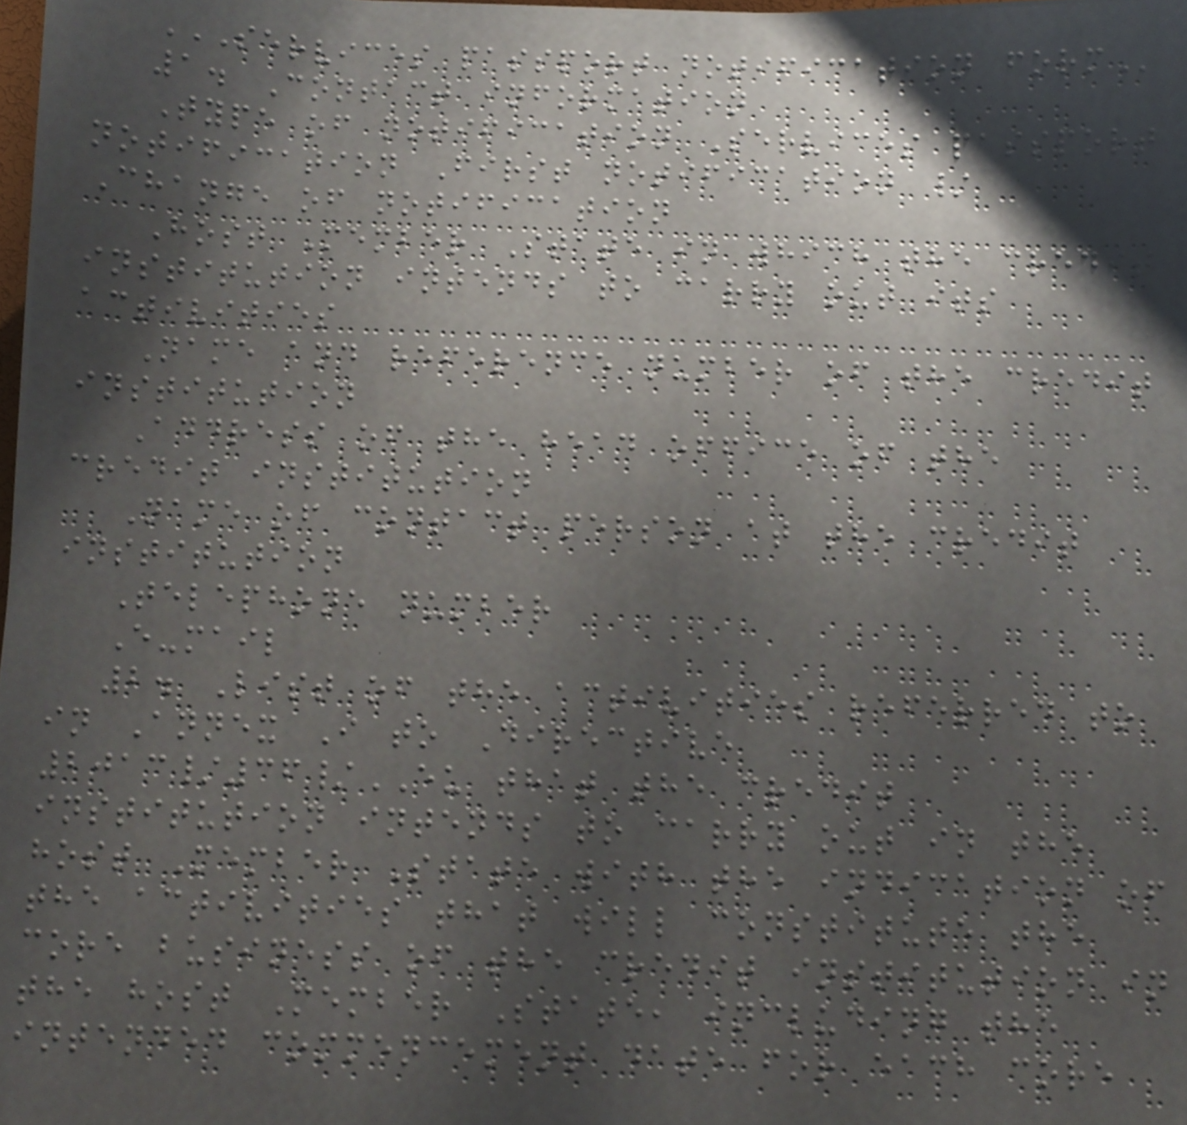SERVICES PASSPORT NOTIFICATION FORM
1. Contact information
Type of notification Services passport
notification First notification /
Change of notification
Host Member State in which the credit
institution intends to carry out its
activities
Name and reference number of the credit
institution
Address of the head office of the
credit institution
Name of contact person at the credit
institution
Telephone number
E-mail
2. List of the activities referred to
in Annex I to Directive
2013/36/EU that the credit
institution intends to carry out in the
host Member State with the indication of
the activities that will constitute the
core business of the credit institution in
the host Member State, including the
intended commencement date for each core
